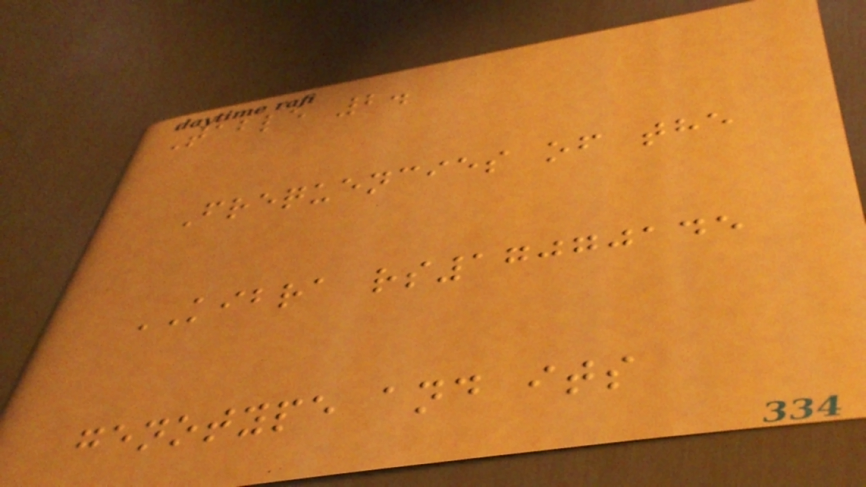Table 2.
Frequencies of the
KIBRA rs17070145
genotype and its
